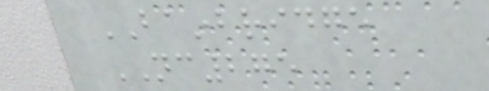BAINBRIDGE
NC275
